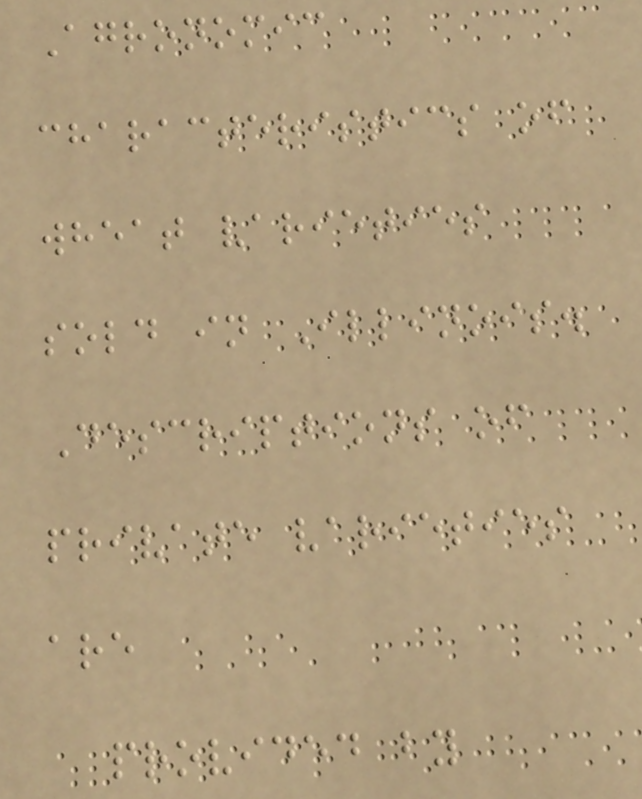Agronomic
characteristics of
wheat varieties
sold in Illinois.
Descriptions of
private varieties
are
provided by
